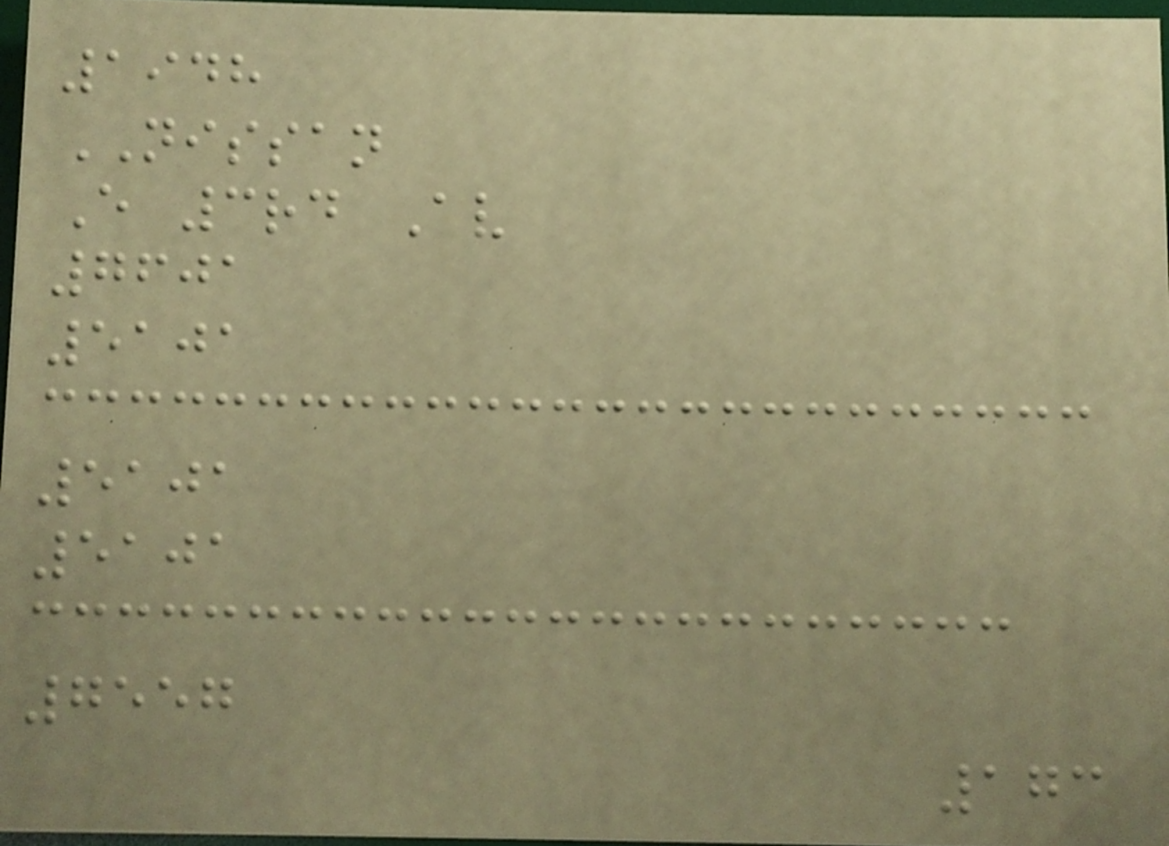1948
NISSAN
E 3rd Av
7601
5101
5101
5101
7557
173
